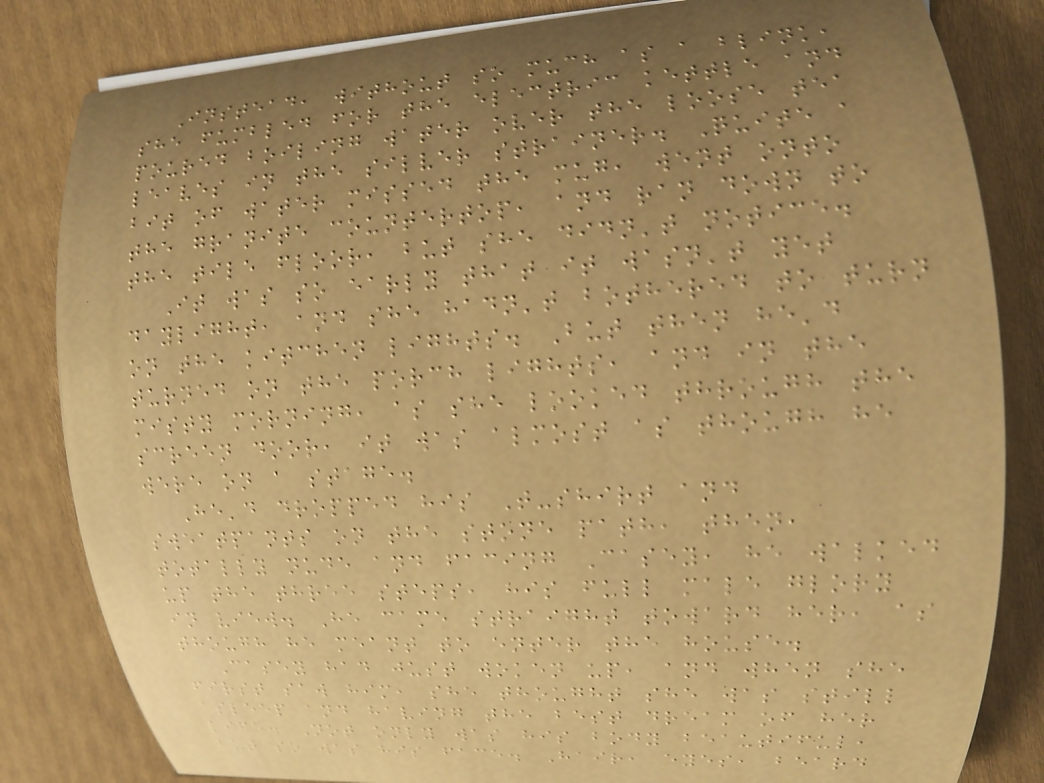Instead, without so much as a blink,
she fumbled for the electric kettle and
poured boiling water over the loose tea
leaves in the silver strainer. Quite a
bit of water missed the mug, went onto
the granite countertop, and ran down to
the tile floor, but she didn't notice.
It was so early that it wasn't yet
daylight, and she hadn't bothered to turn
on the kitchen lights. But then he'd
turned on the porch lights, and in the
misty morning, as she looked through the
screen door, it was almost as though he
were on a stage.
He'd dropped his T-shirt and
sweatpants on the stone path, then,
totally nude and facing Casey, he walked
up the three steps, his full male glory
in view. He came straight toward her, as
though he meant to enter the house.
Casey had just woken up, and when she
first saw him, she thought she was still
asleep and having the best dream of her
life. Not only was his body beautiful,
but so was his face. Hair, eyes, beard
